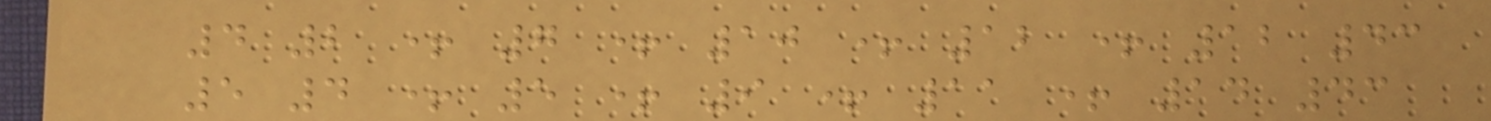4 2 + 7 + 10 + 12 + 12 43
5 4 + 5 + 9 + 11 + 14 43
